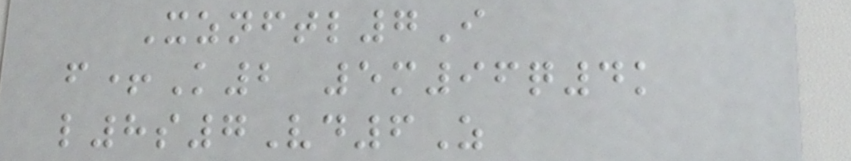Xznftl7I
f+K2 5m96q4k
l8s7Vd6Z
